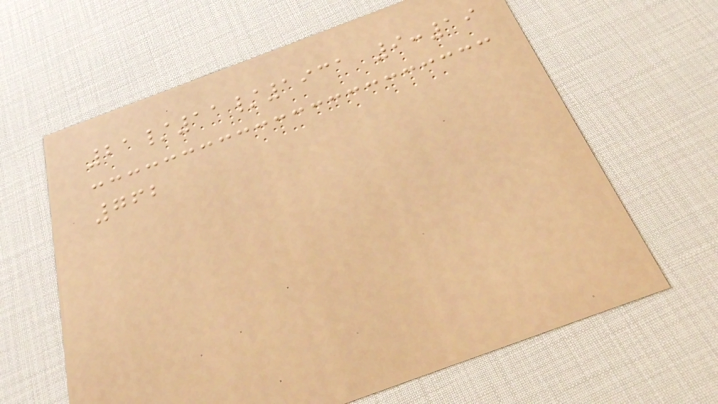21/11/1931 9:19
762
